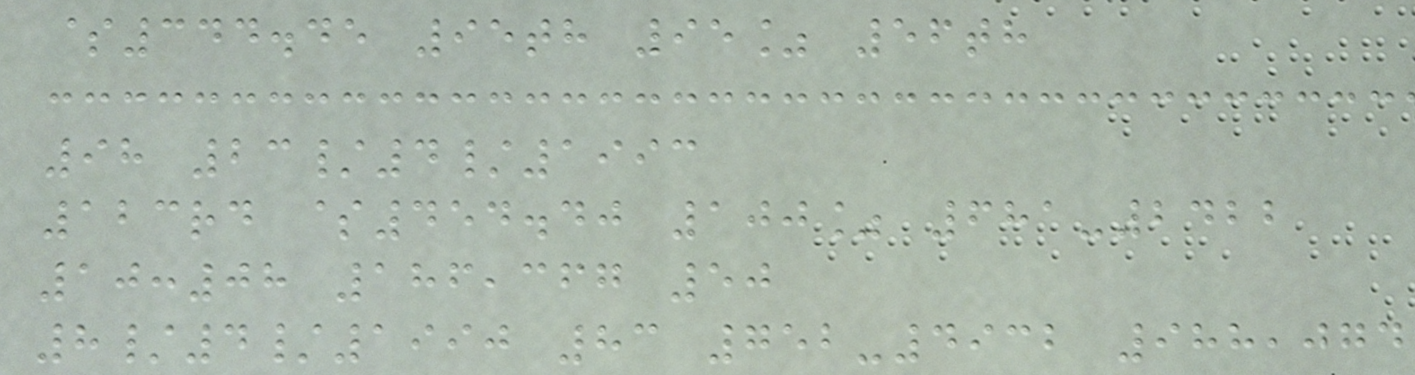$344.45 95th 95% 56th
98 23/4/1993
123rd $454.40 100% 681-2422
10:08 186,367 50
8/4/1990 83 752-4932 988,074
